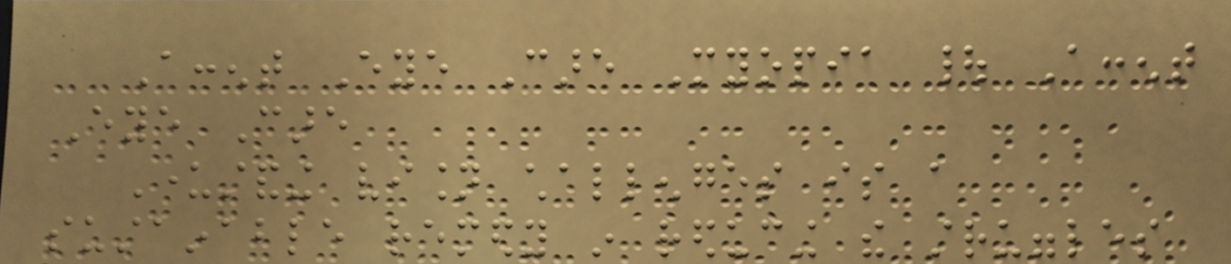Accent Eye Care Myopia | Accent
Eye Care
Understanding vision challenges is a
sustainable remedy in reducing the struggles
